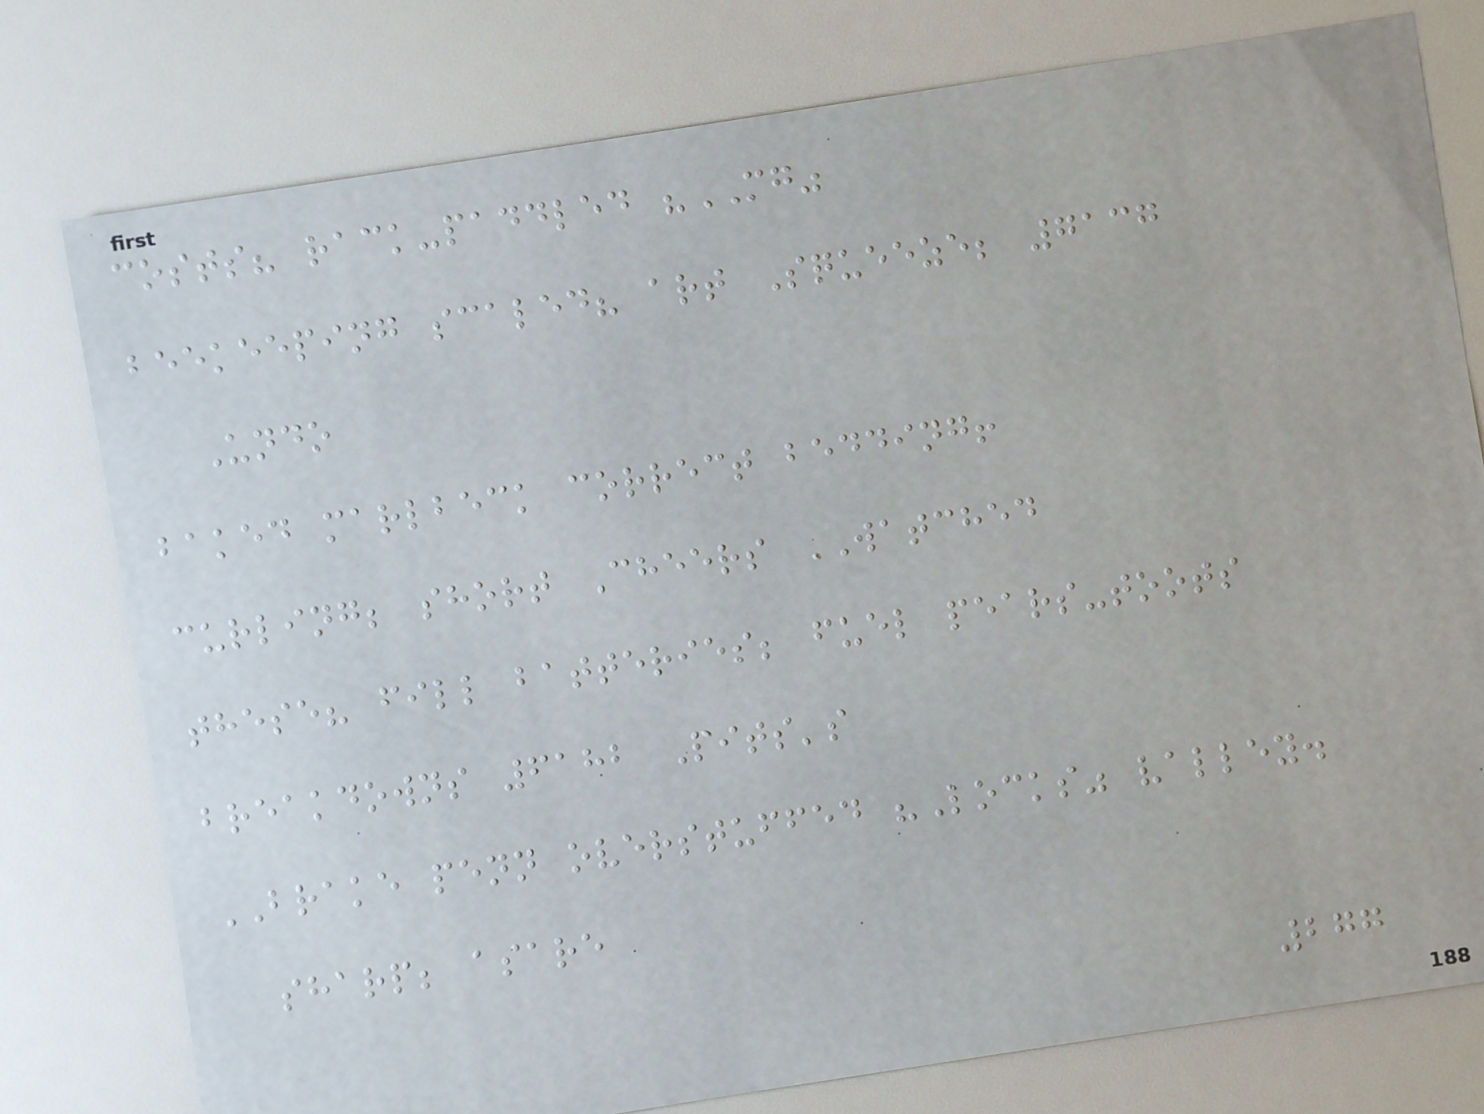costs? rack-paddled "MG"
beekeeping scaled? art Squeeze; 7137
Undo
baked marlbeck correct bedding!
curling; short Cheers WATCHED
these? fill batteries; fuel pears-toots
breakdowns 6182 Pits's
BRAKE penn overstuffed "Locks" valley.
sharp; asare
277
